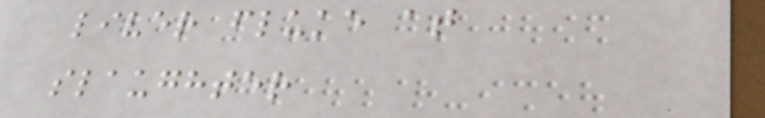liver fluke at
slaughter
